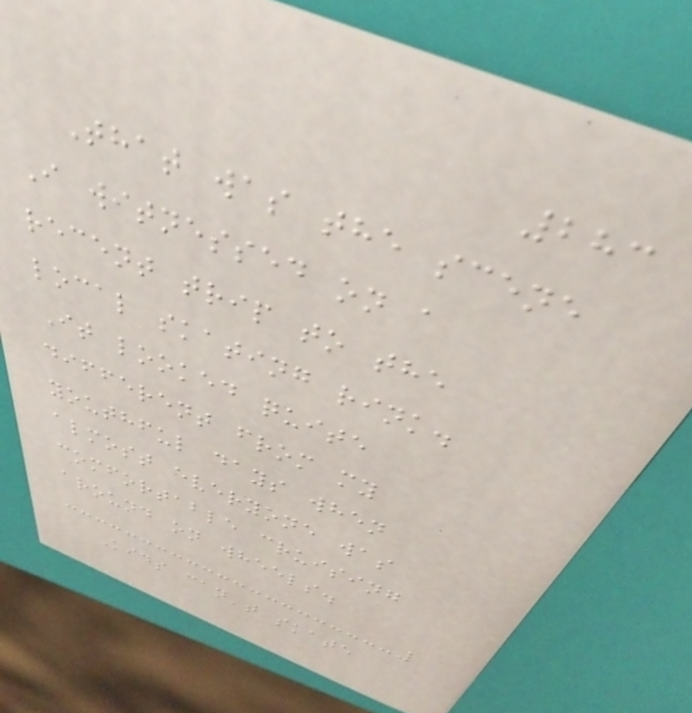283
That was the scene
I witnessed on a
recent trip to the
local skating rink.
It looked quite
different from my
youthful days when
almost everyone was
comfortable cruising
around on wheels.
Kids can't skate
